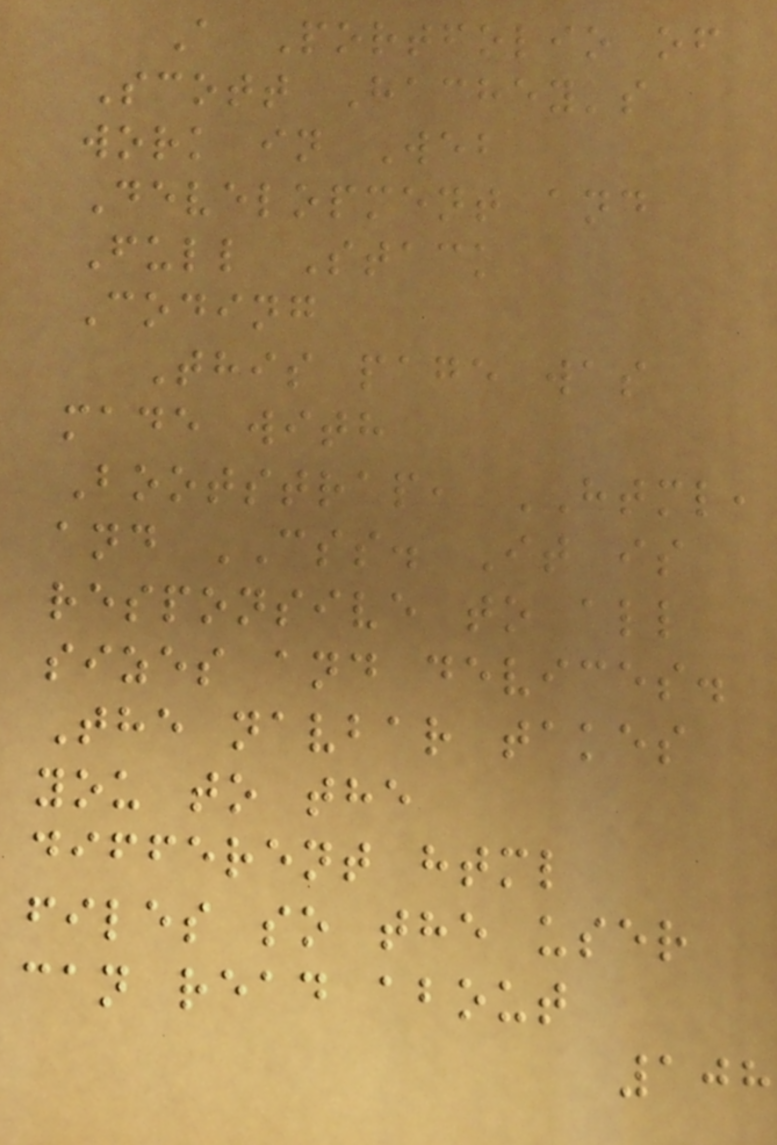A Portfolio of
Scott Hachey's
work in Web
Development and
Full Stack
Coding
This page was
made with
Bootstrap, HTML,
and CSS. It is
responsive to all
sizes and devices.
The navbar takes
you to the
different html
files so the user
can read about
108
